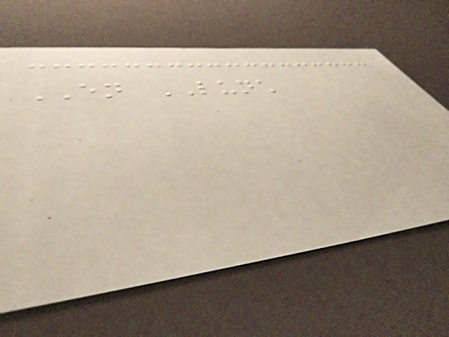EN LUNCH
